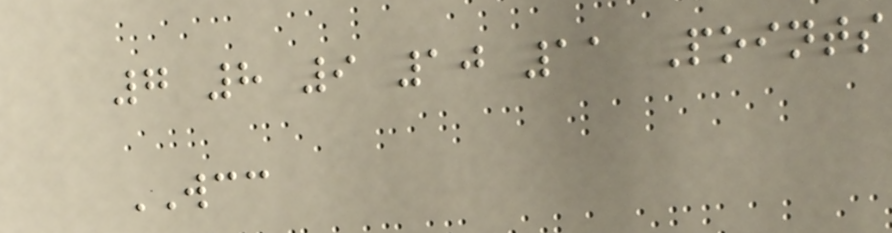7 8 9 10 11 Points
WCC
